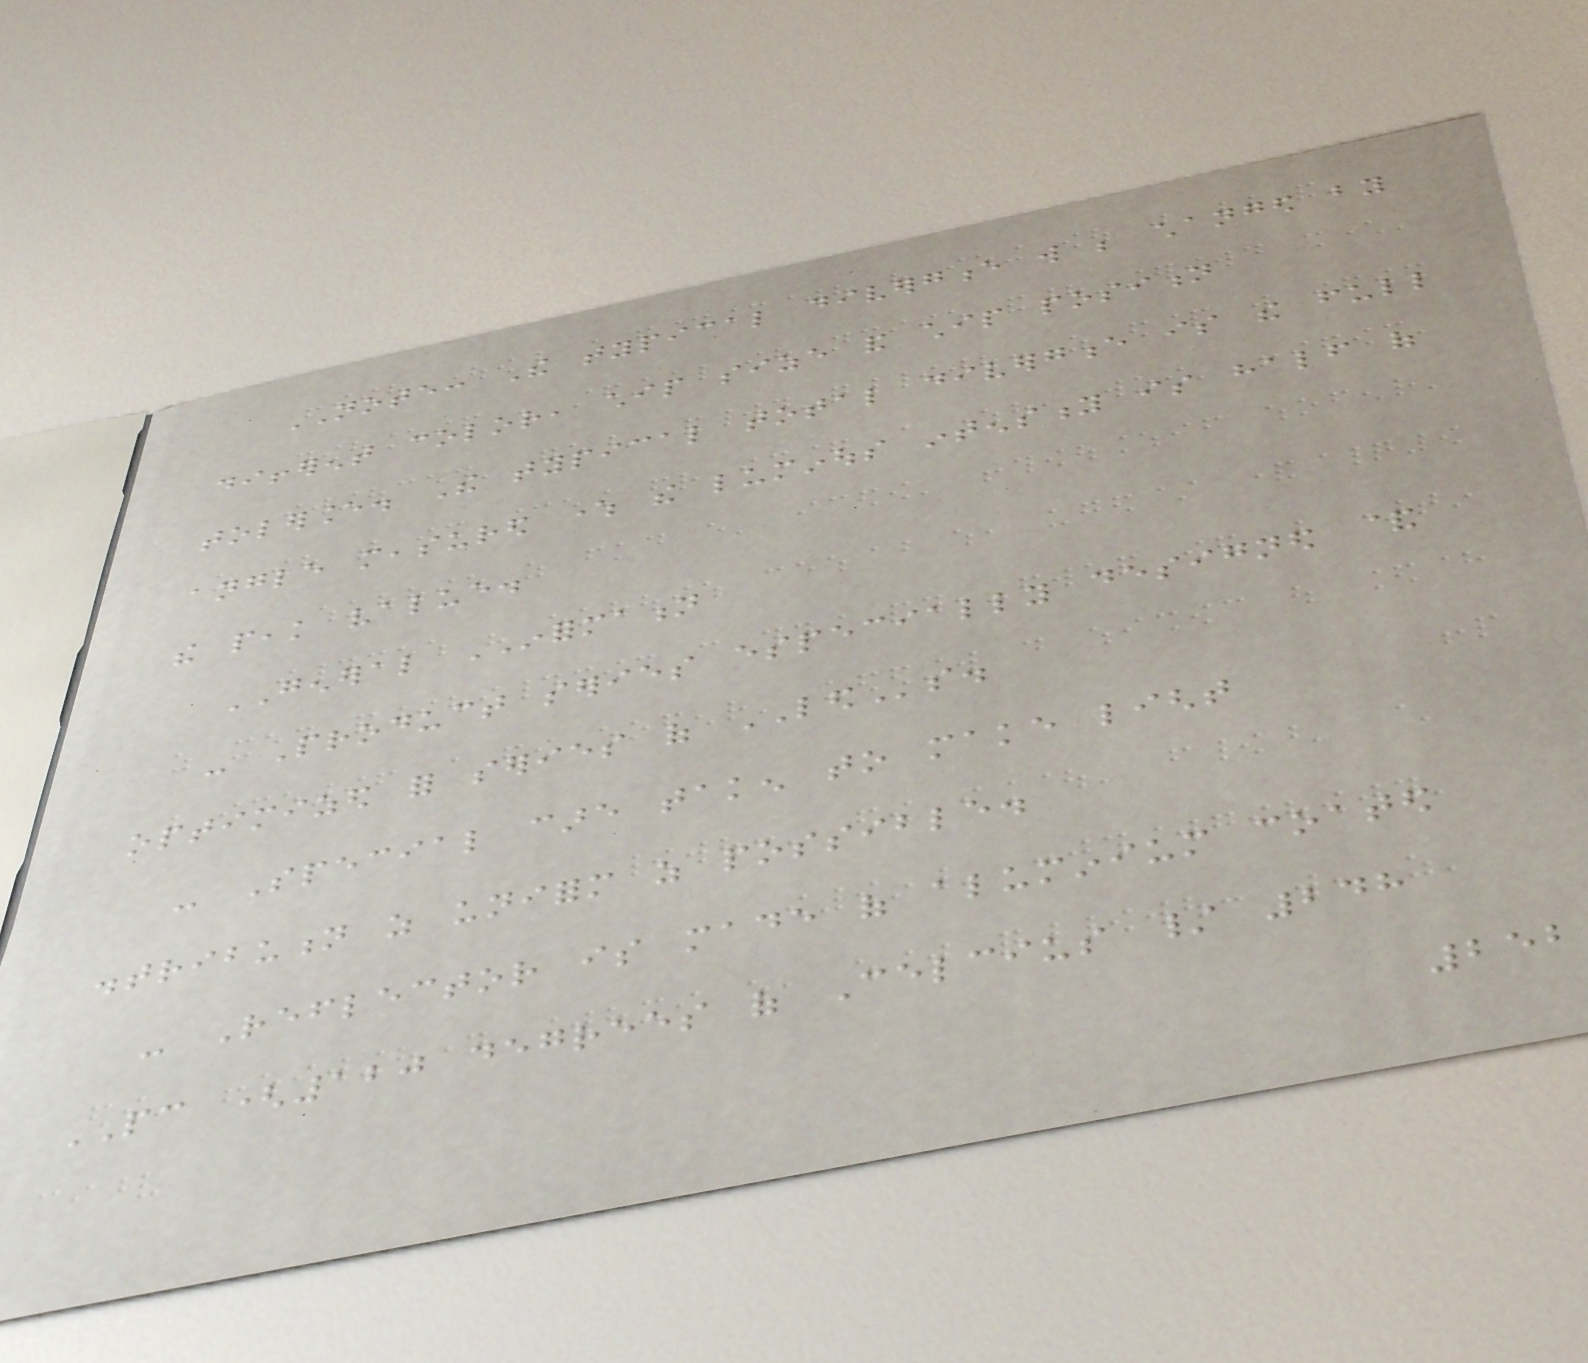NOTE: The typical divergence will be changed by
different color, chip size and chip position
tolerance. The typical total divergence is the full
angle measured where the luminous intensity is half of
the peak value.
GENERAL INFORMATION
- Product series especially designed &
optimized for series of LEDs.
- Special care taken to make light
distribution as uniform as possible.
- Reflector is made of aluminium coated
PC (120 degrees of Celcius / 248
252
